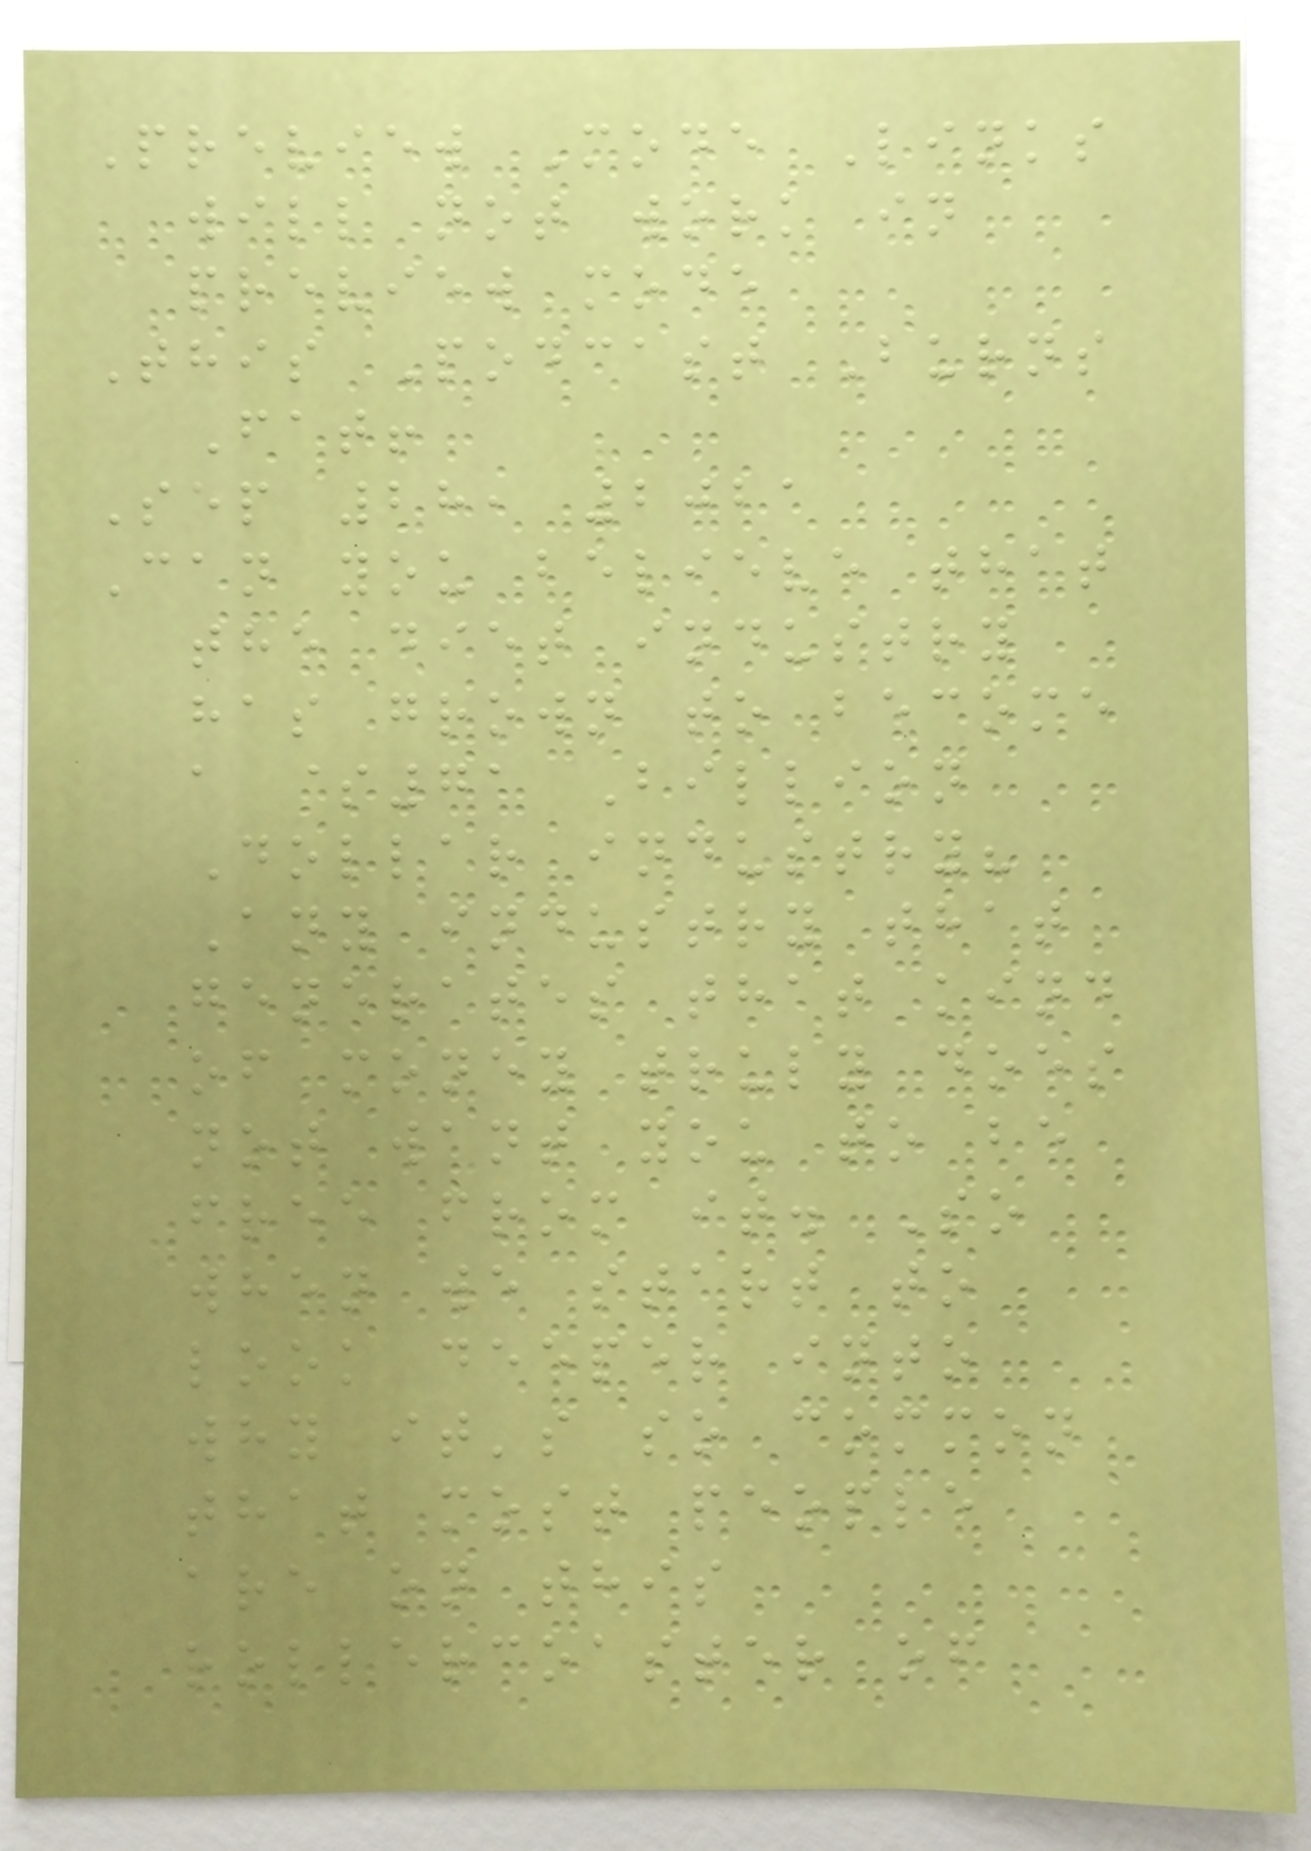Preview Mode Links
will not work in
preview mode
This Podcast Burns
Fat!
Sep 28, 2021
Can you believe that
the diet industry
has grown to become
a $71 Billion
Dollar industry?
Any industry that
generates that kind
of money truly does
not want you to be
free from it. So
when we start to
look deeper into
why it's so common
that most people
are on this
rollercoaster of
